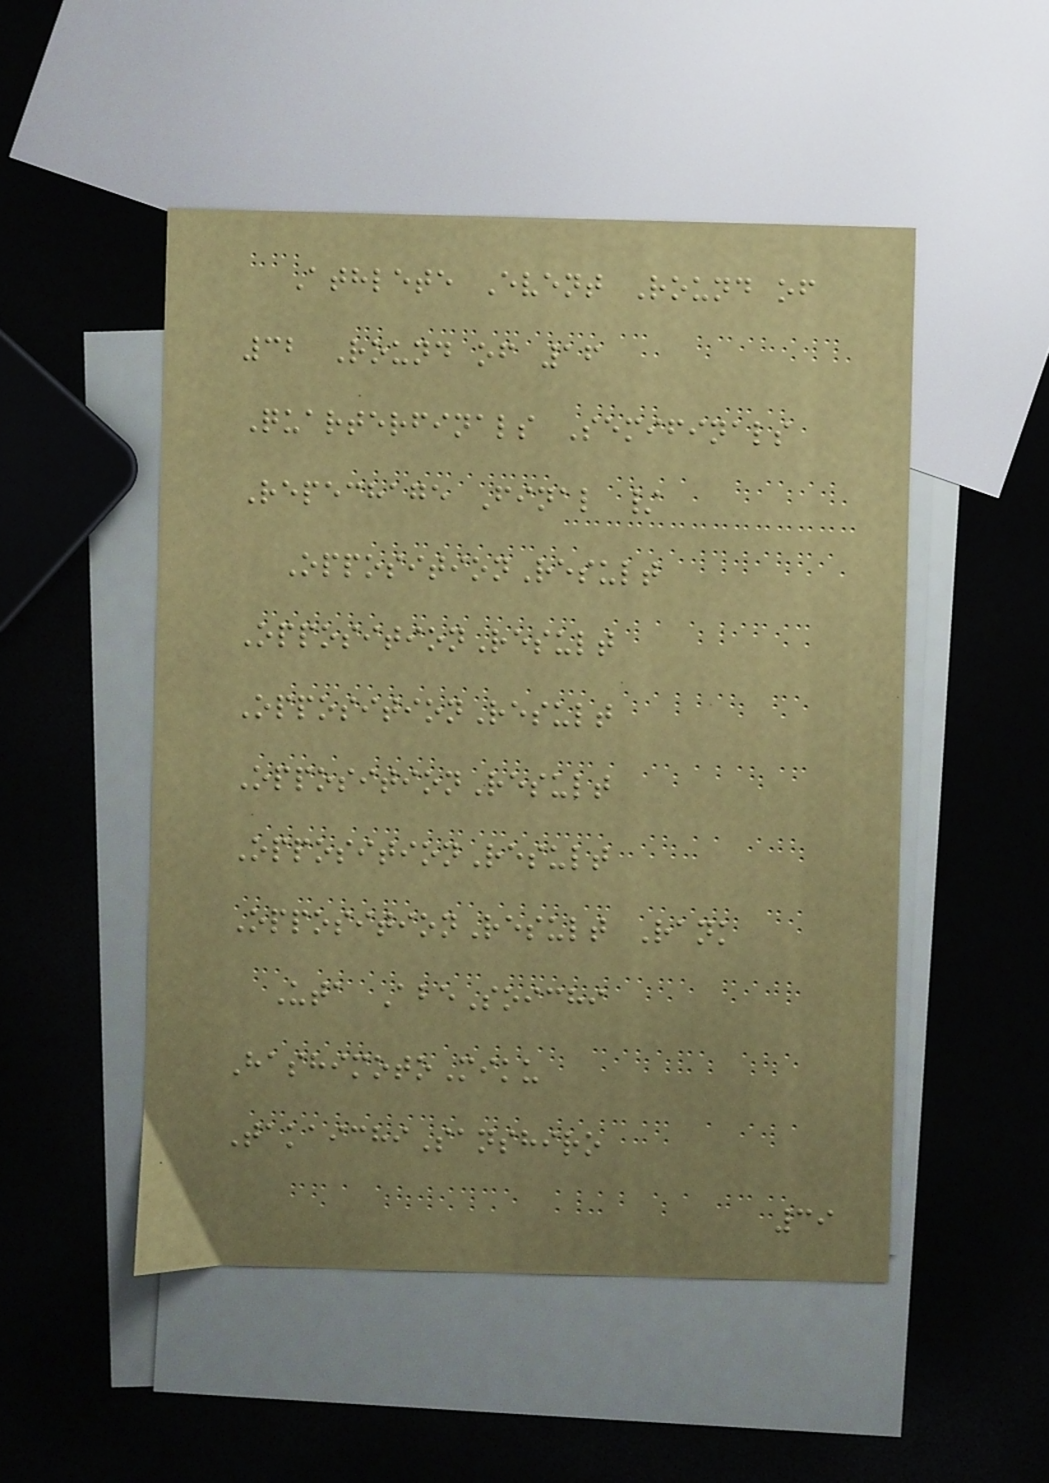Athlete Event Round of
32 Round of 16
Quarterfinals Semifinals
Repechage Final /
OppositionResult
OppositionResult
OppositionResult
OppositionResult
OppositionResult
OppositionResult Rank
Uta AbeSoichi
HashimotoMiku
TakaichiSanshiro
39
